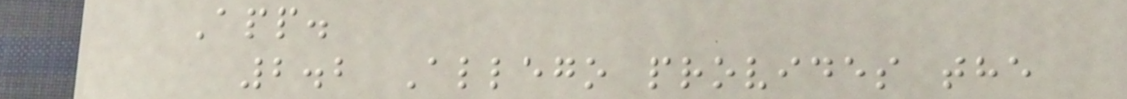App.
2.2 Allego provides the
